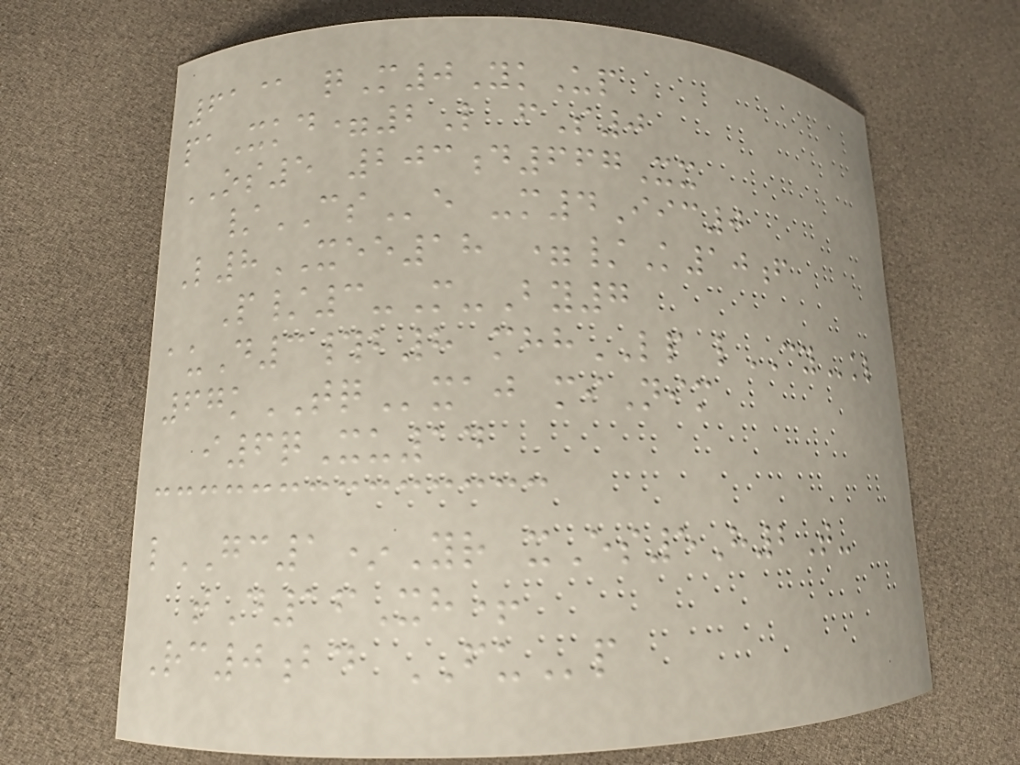61@ qM0YkUp
paXkd=2L fS0
OS5 203d667Xx
/CSe -m4Iic0
L8XEE18 =/K10f
P/3-M-By7
auD3#b8 mhhLP lCYkl
67kTQxaj miNim
i6qXu14
lGC1*Yr xEs5H2T-
tD16Xh+
Rc0bd FUp
